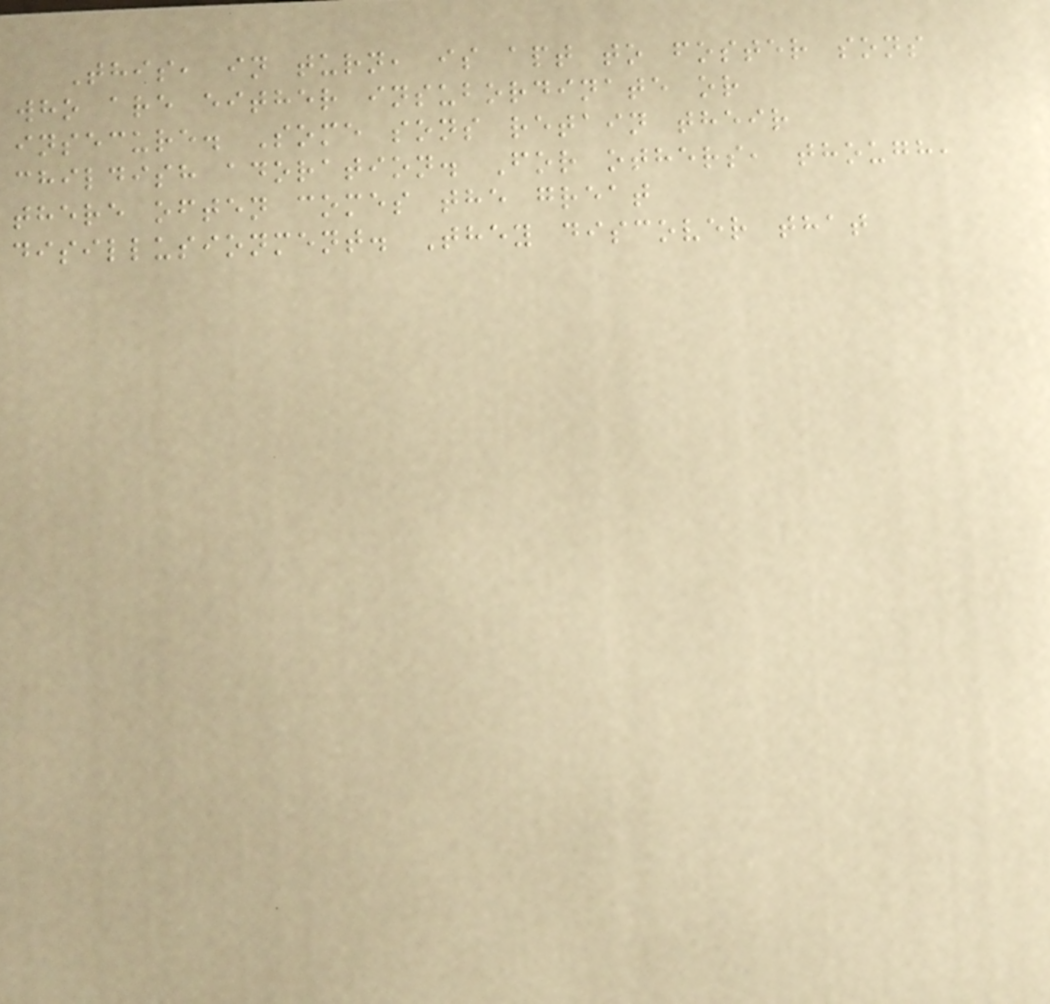This, in turn, is apt to foster sons
who are either insubordinate or
insecure. Some sons retain their
childish adoration. For others, though,
there often comes the great
disillusionment. They discover that
